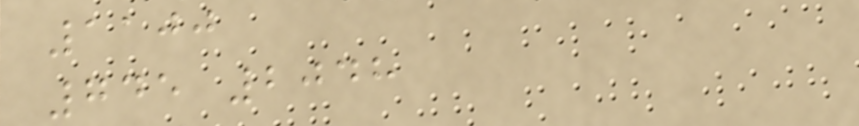1100
745 2048
